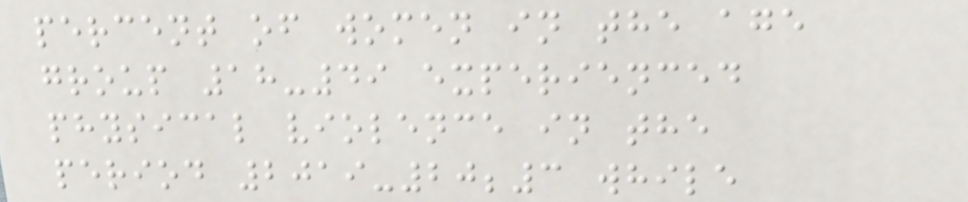percent of women in the age
group 18-49 experienced
physical violence in the
period 2019-20;3 while
